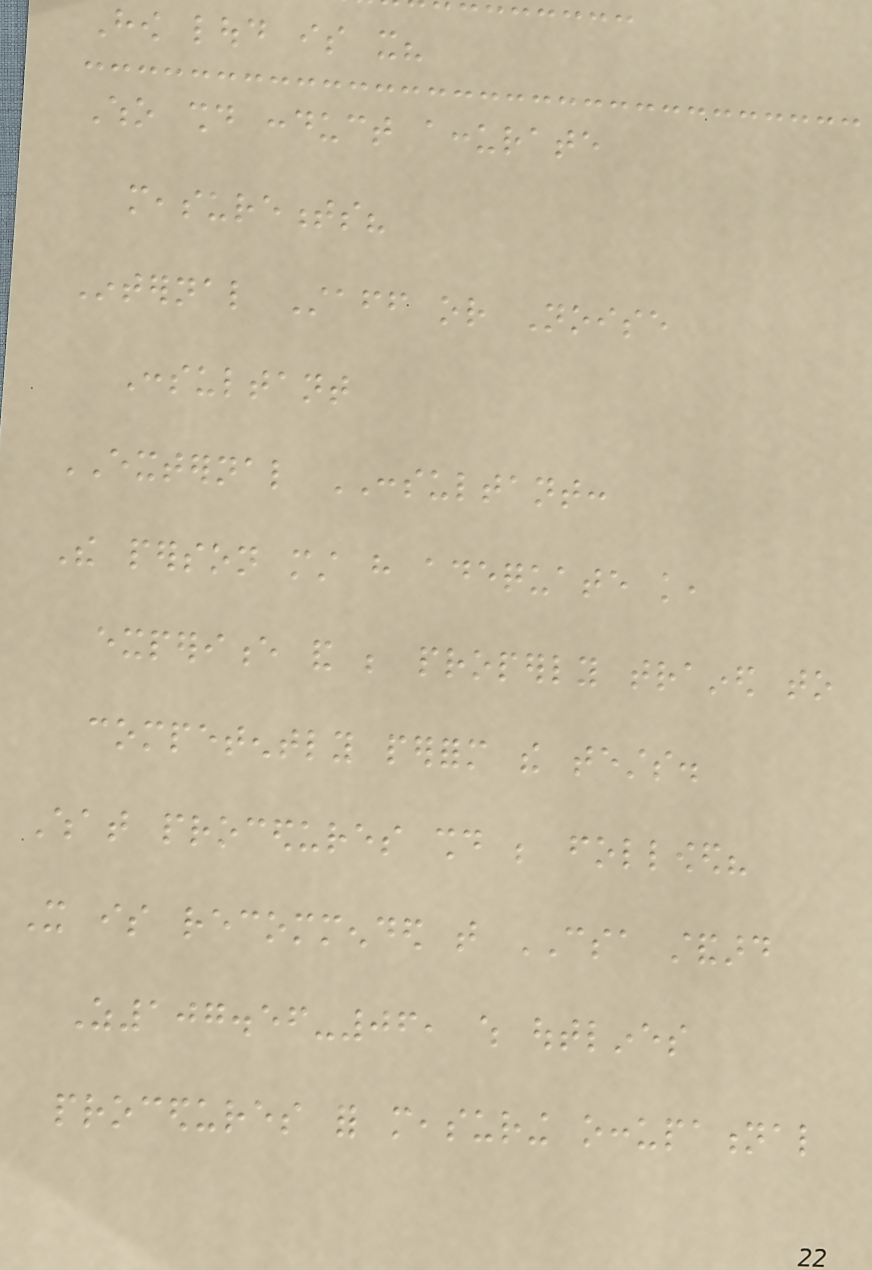How loud is it?
Who should conduct accurate
measurements?
Internal Staff or Noise
Consultant
EXTERNAL CONSULTANT:
The person must have adequate knowledge,
experience and be properly trained to
competently perform the tests.
What procedures should be followed?
It is recommended that CSA standard
Z107.56-06, which outlines
procedures for measuring occupational
